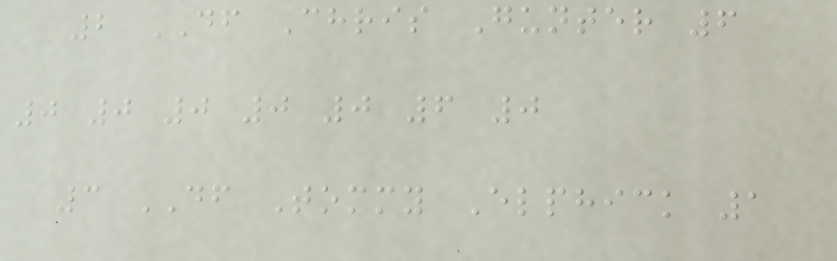2 DF Chris Gunter 6
0 0 0 0 0 6 0
3 DF Tommy Elphick 1
